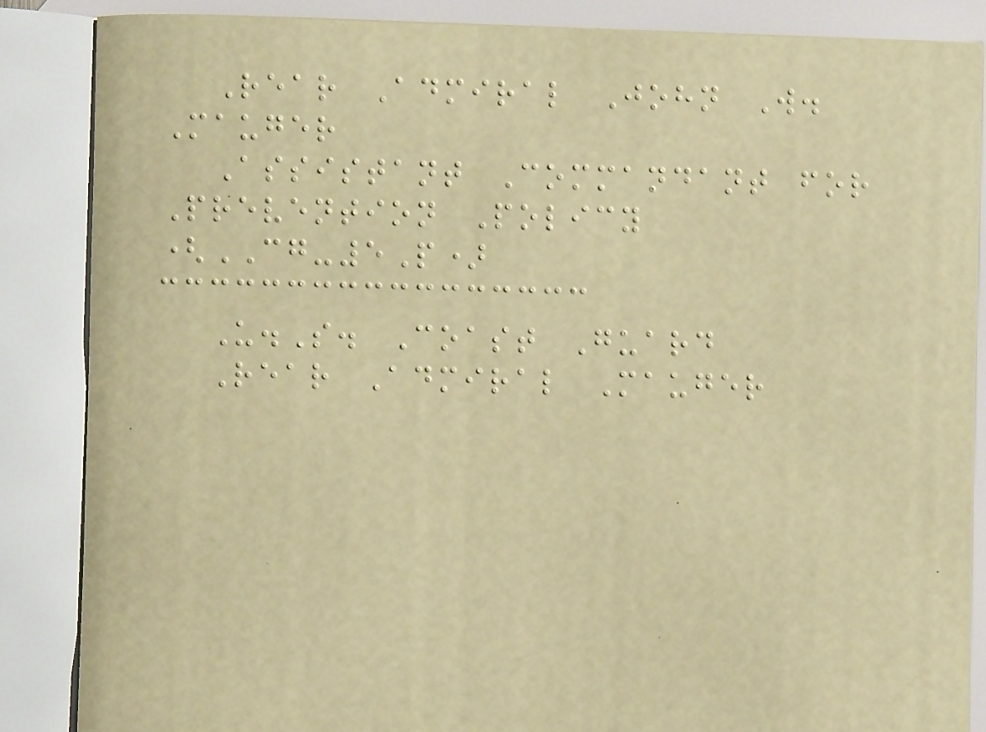Rear Admiral John W.
Mauger
Assistant Commandant for
Prevention Policy
(CG-5P)
U.S. Coast Guard
Rear Admiral Mauger
